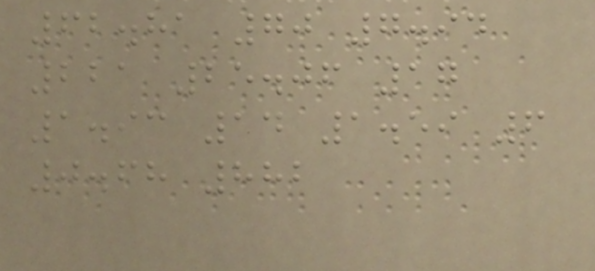62.81 70 7.94
221 25.06 17
1.93 14 1.59 6
0.68 882
